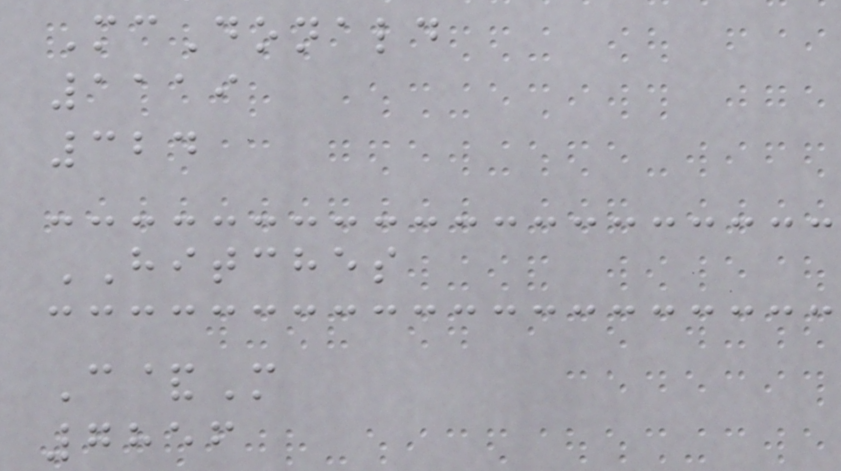McDonald
1119
324
HITCHES
C&M
7856
